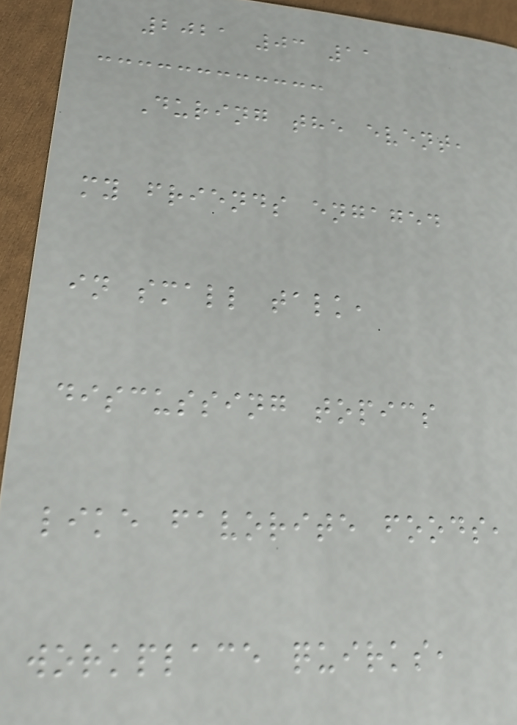2021 03 11
During the event,
my friends engaged
in small talk,
discussing topics
like favorite foods,
workplace quirks,
